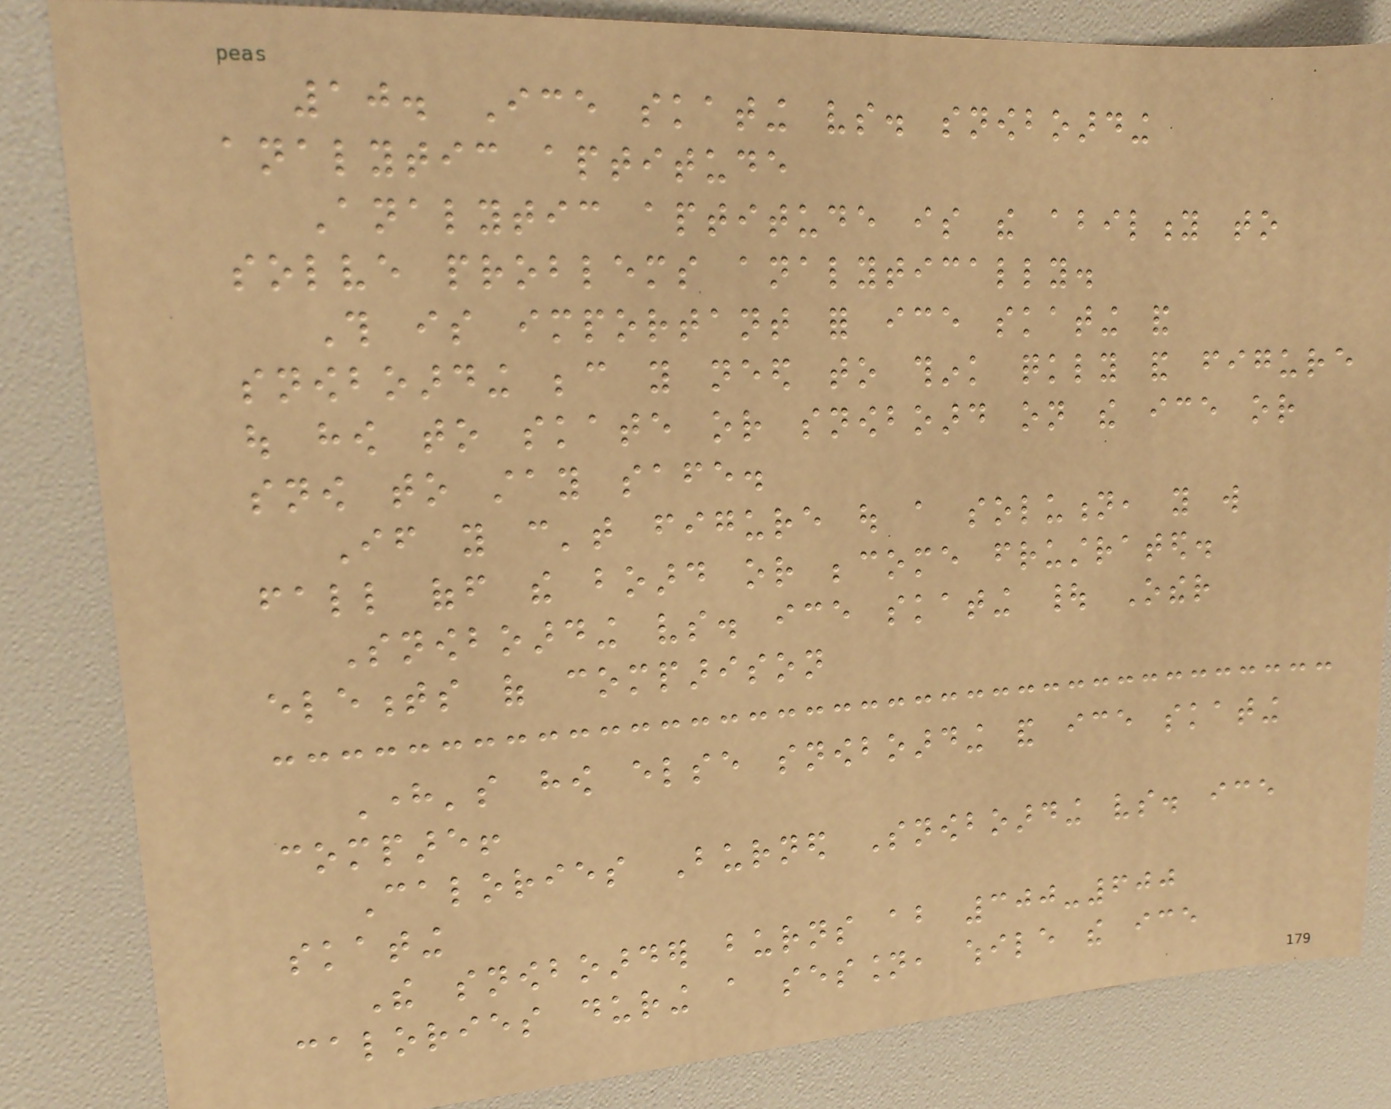10. Ice skating vs. snowboarding
analytic aptitude
Analytic aptitude is the ability to
solve problems analytically.
This is important for ice skating and
snowboarding because you need to think quickly and figure
out how to skate or snowboard on the ice or
snow to stay safe.
If you can't figure out a solution, you will
fall off the board or become frustrated.
Snowboarding vs. ice skating | Other
elements of comparison
Here's how else snowboarding and ice skating
compare!
Calories Burned Snowboarding vs. ice
skating
The snowboarder burns about 300-600
calories during a session, while the ice
